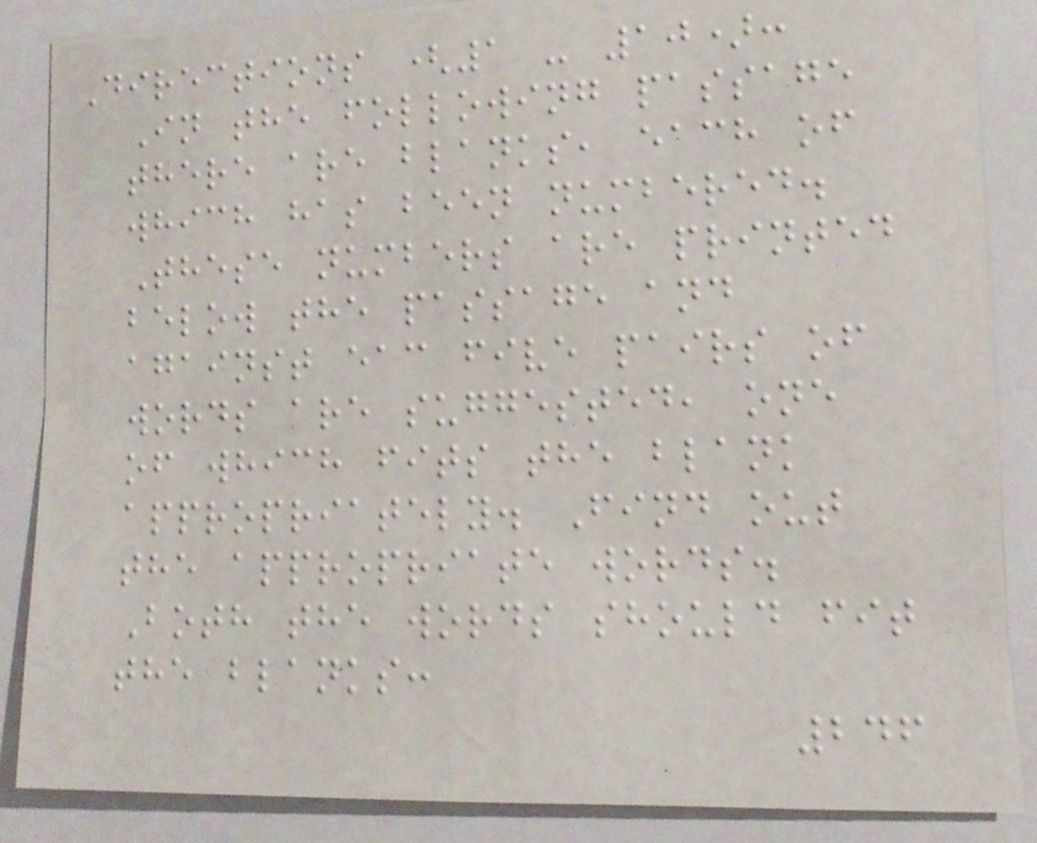Directions (1 - 10):
In the following passage
there are blanks, each of
which has been numbered.
These numbers are printed
below the passage and
against eac five pairs of
words are suggested, one
of which fits the blank
appropriately. Find out
the appropriate words.
Both the words should fit
the blanks:
246
